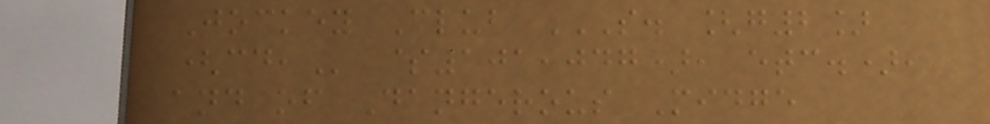Jockey Club S. [G2]
(CD, $101,047), etc.),
and of Dangerous Midge
